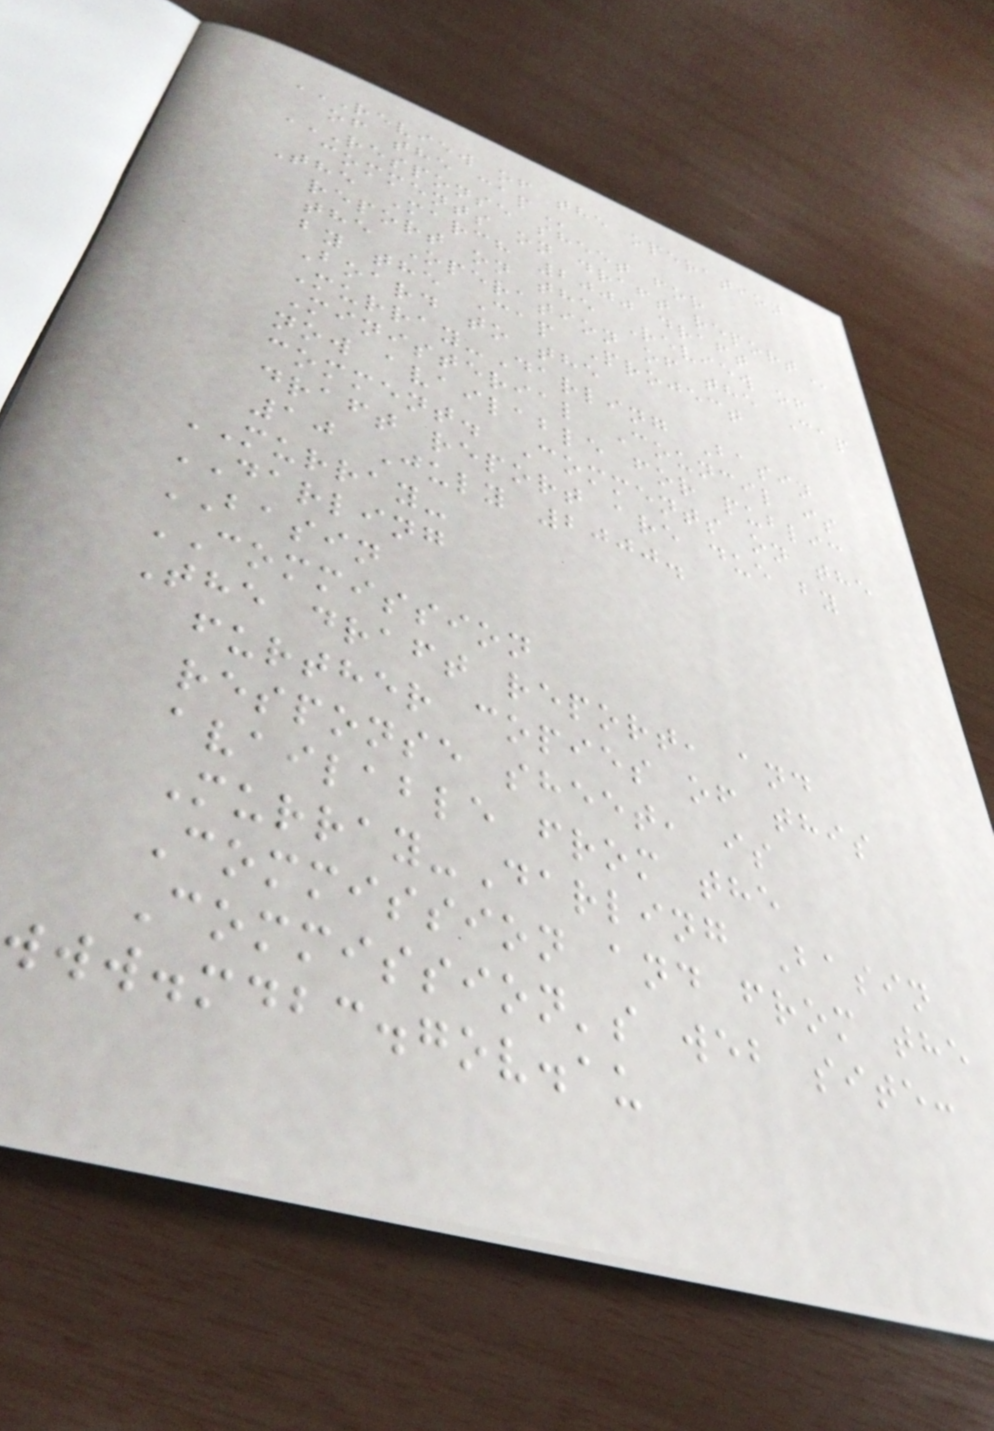REVIEW OF THE OPERATION
OF THE CAP
RESPONSE SHEET FOR
COMMENTS ON DRAFT REPORT
The March 2000 draft
report on the Review of
the Operation of the Cap
by the Cap Project
Board to the
Murray-Darling Basin
Ministerial Council is
now available for public
comment. Comments on the
draft report are due by
10 July 2000.
MURRAY-
DARLING
BASIN
COMMISSION
The draft report, and
further copies of this
response sheet, is
available from the
Murray-Darling Basin
Commission and from the
Commission's web site:
www.mdbc.gov.au
